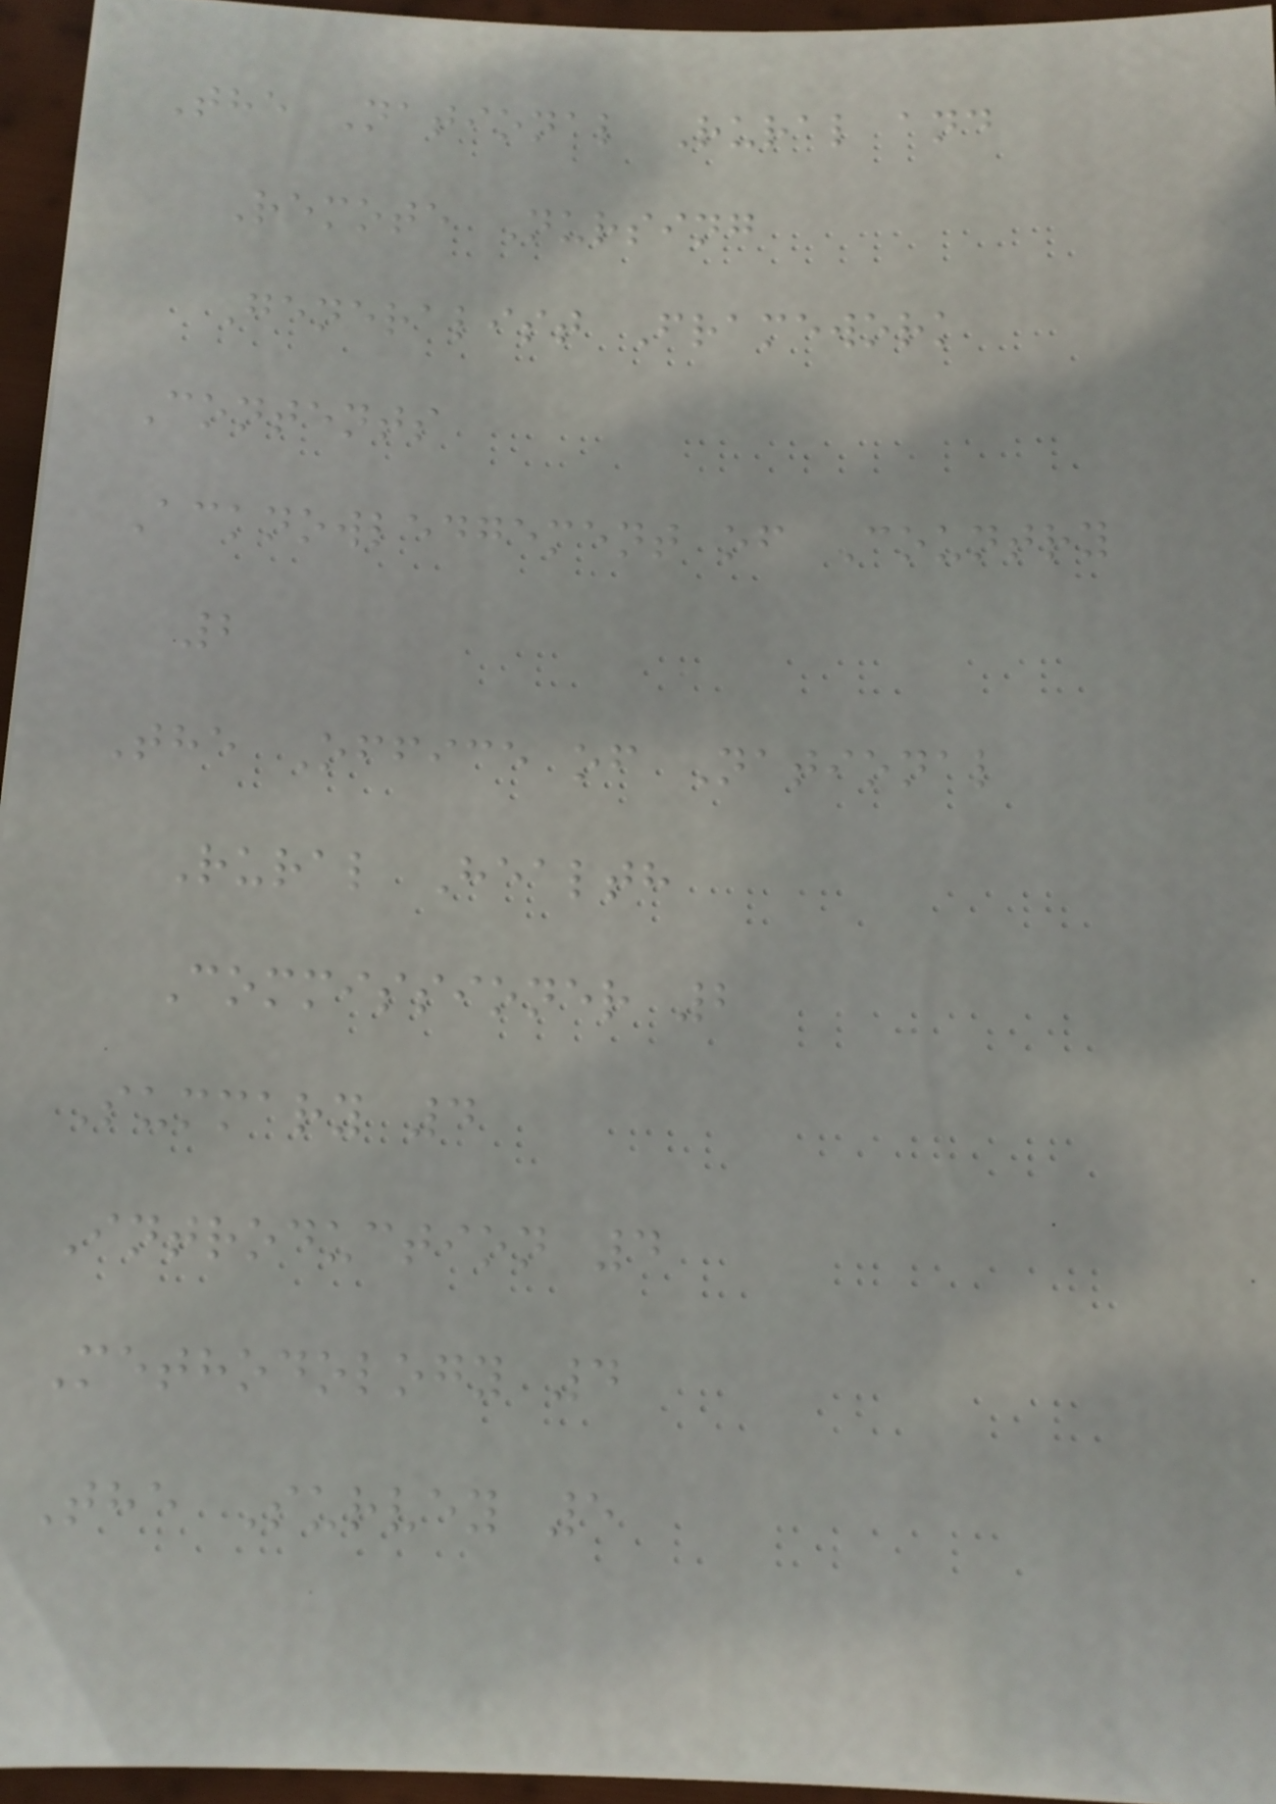The National Rural and
Remote Nursing
Generalist Framework
Contents
Acknowledgement of Country
2
The Office of National
Rural Health
Commissioner 2
Summary 4
Introduction 4
Methodology 4
The Survey 5
